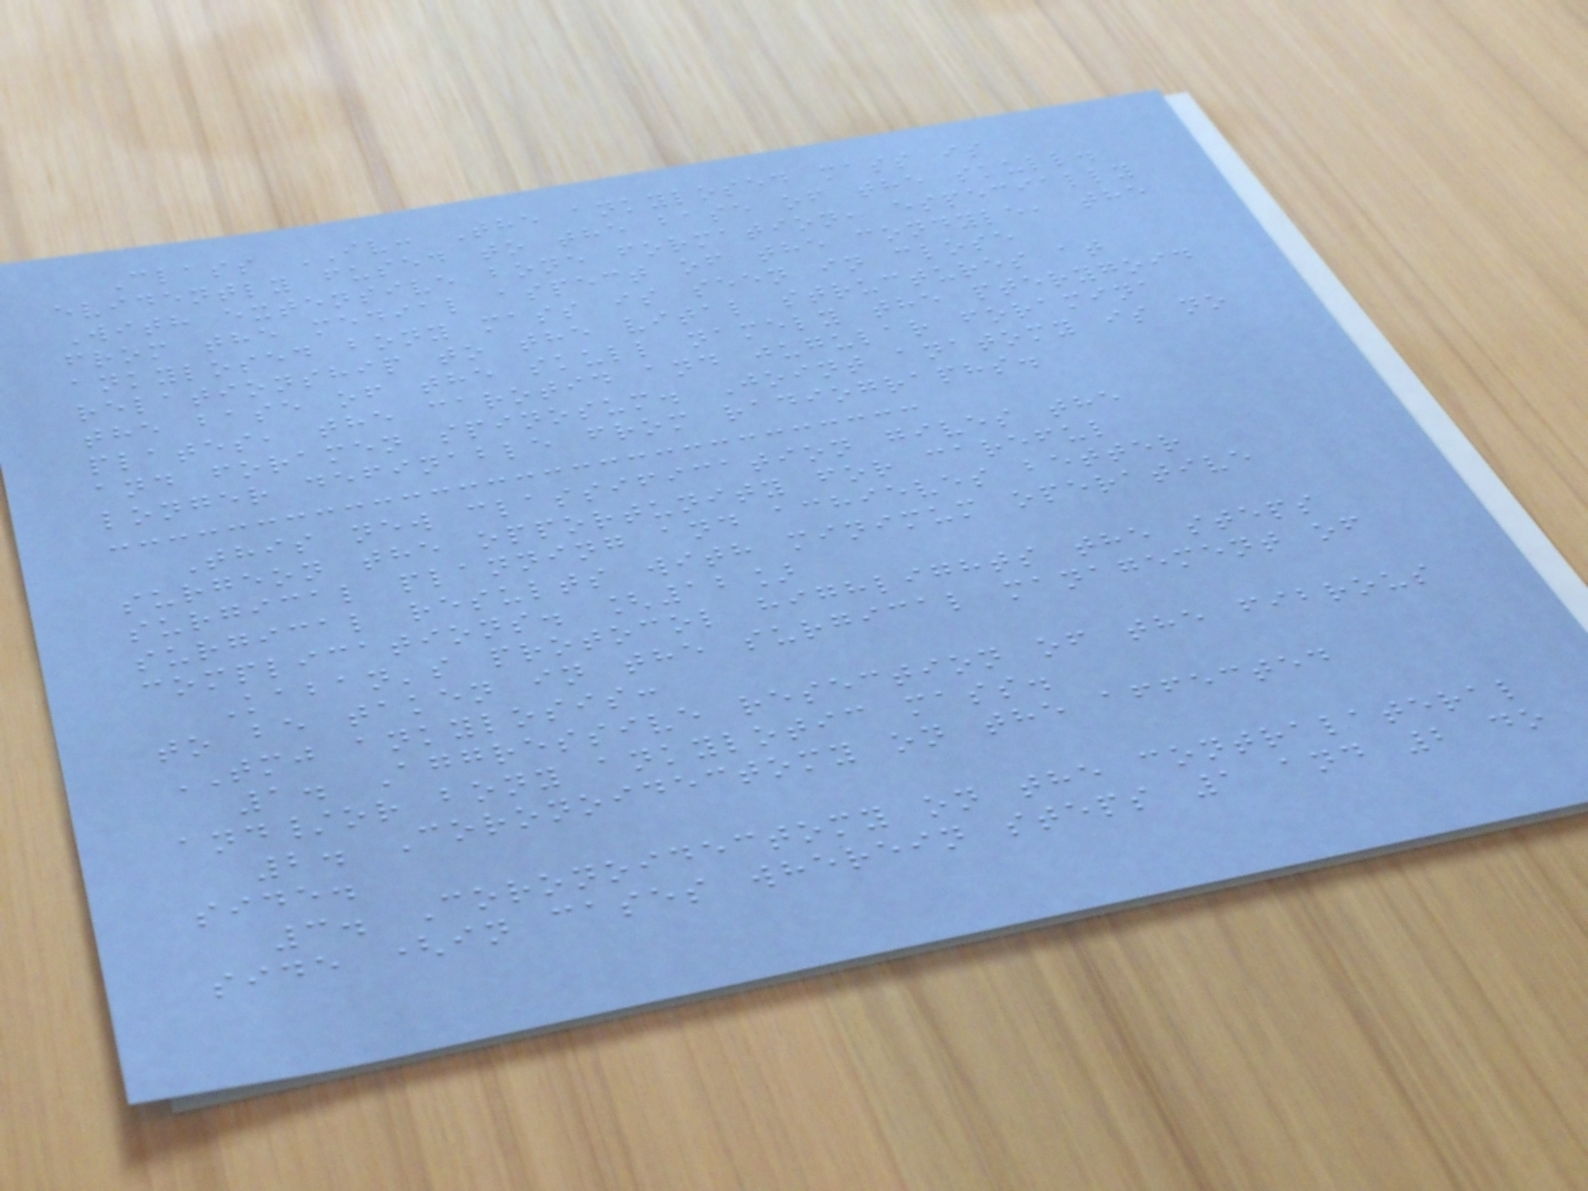Class IV: The ankylosed mass is
evidently fused to the base of the skull.
With extensive bone formation, especially
from the medial aspect of the condyle, the
ankylosed bony mass is seen in close
relationship to the vital structures at
the base of the skull namely the pterygoid
plates, the carotid and jugular foramina
and foramen spinosum. Joint anatomy is no
longer definable from radiographs.
This new classification gives the
surgeon the opportunity for careful
surgical planning and achieves better
surgical results with minimum operative
complications. [12]
Kaban's protocol highlights the steps
to be taken in the surgical management of
TMJ ankylosis:
1. Aggressive resection of the fibrous
and/or bony ankylotic mass.
2. Coronoidectomy on the affected
side.
3. Coronoidectomy on the contralateral
side (in cases wherein steps 1 and 2 do
